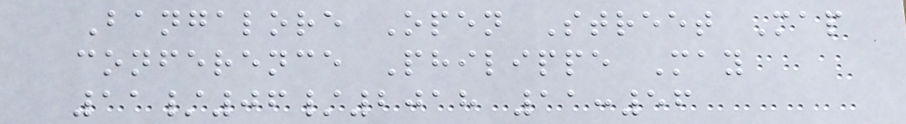Bangalore Open Street Map
conference Philippe May
11/06/2018 11:56
